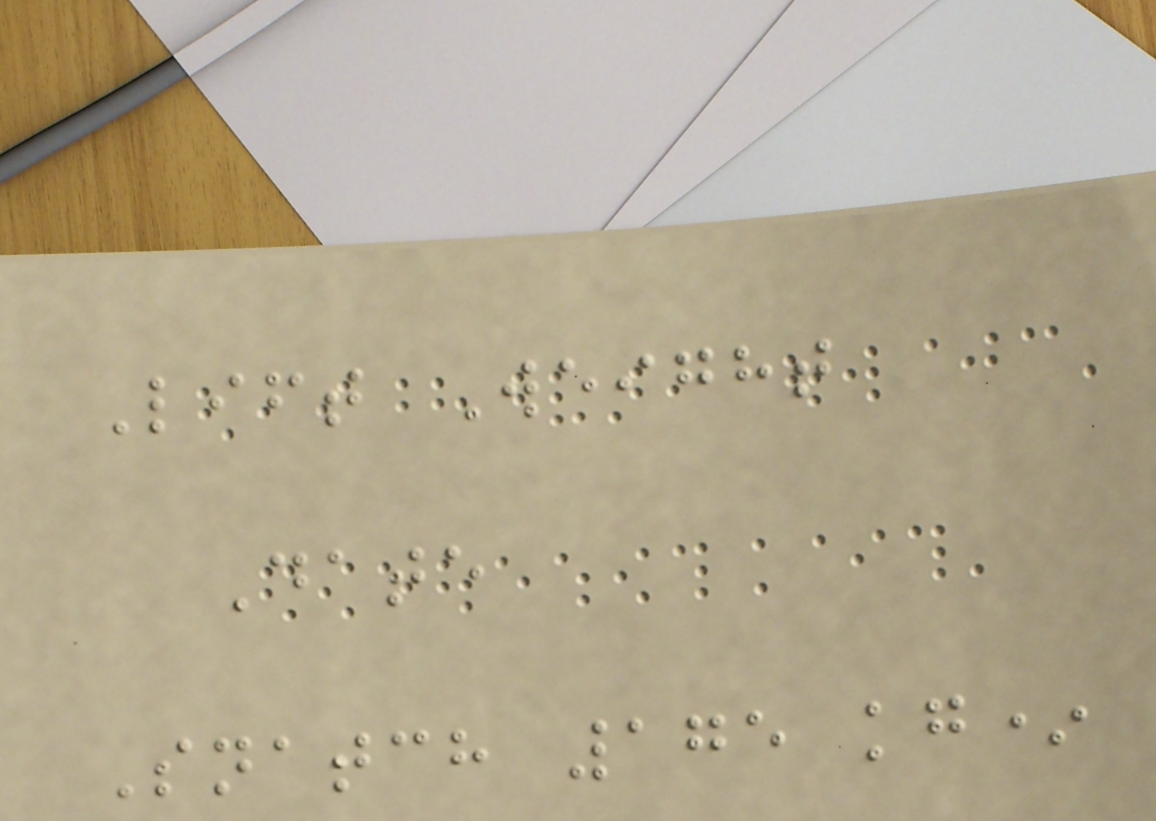Lift Weight
Date
Snatch 175 kg*
